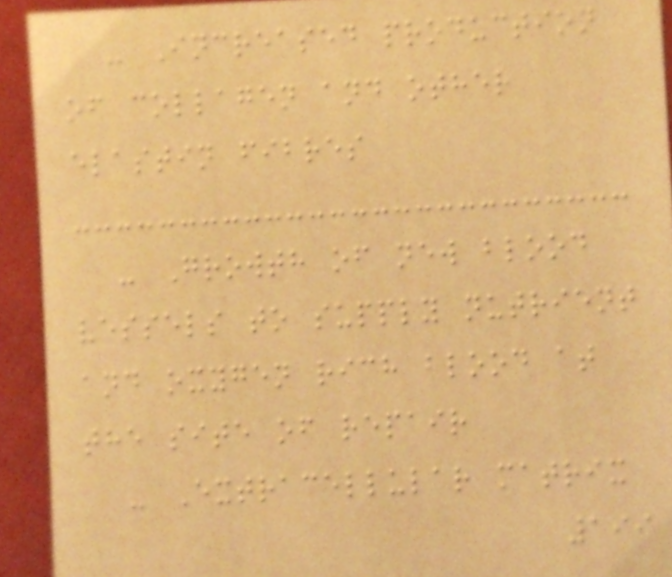- Increased production
of collagen and other
elastin fibres
- Growth of new blood
vessels to supply nutrient
and oxygen rich blood at
the site of repair
- Extracellular matrix
199
